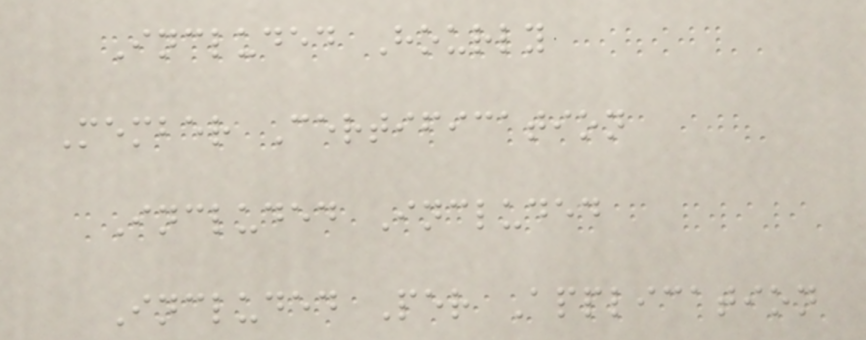Included Hourly
Member Certification
Included Included
Included Per Application
